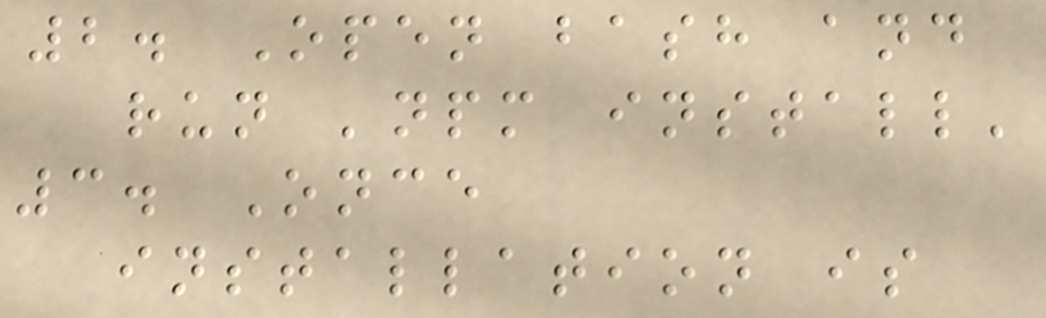2. Open bash and
run 'npm install'
3. Once
installation is
